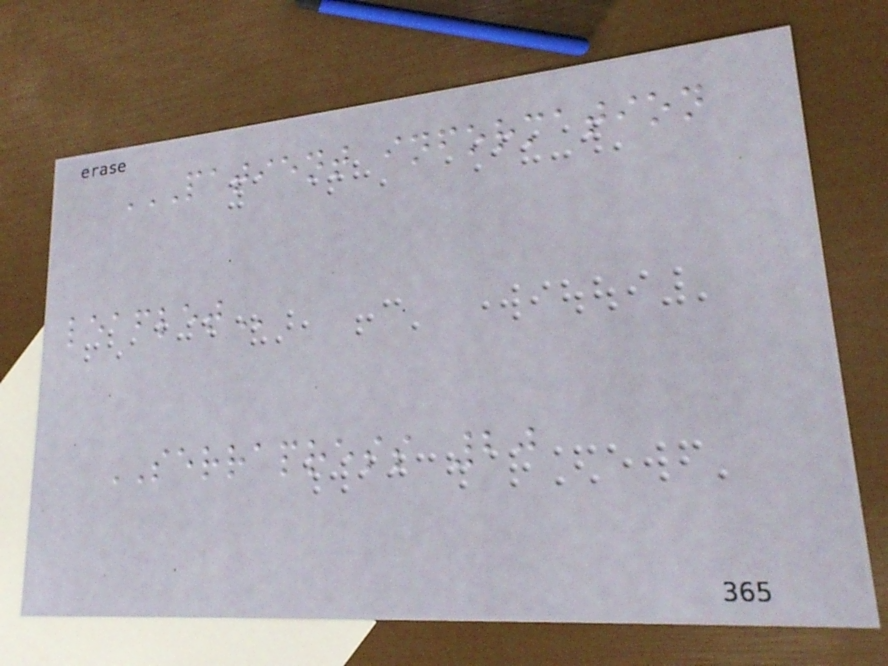PATIENT INFORMATION
LEAFLET
SERRAPRESS 20
